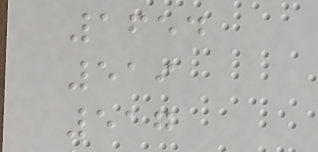1654
519
517
